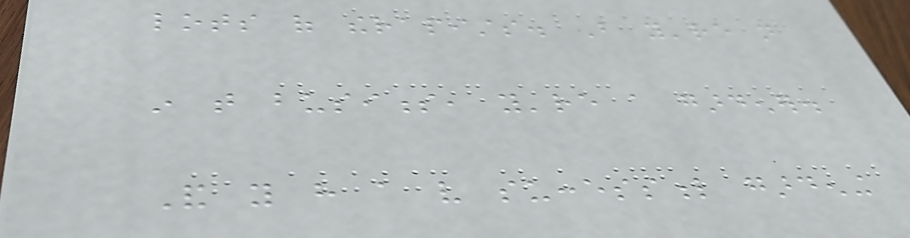lots of therapists. But you're not
in that business, you're a gardener.
And you have a very successful gardening
